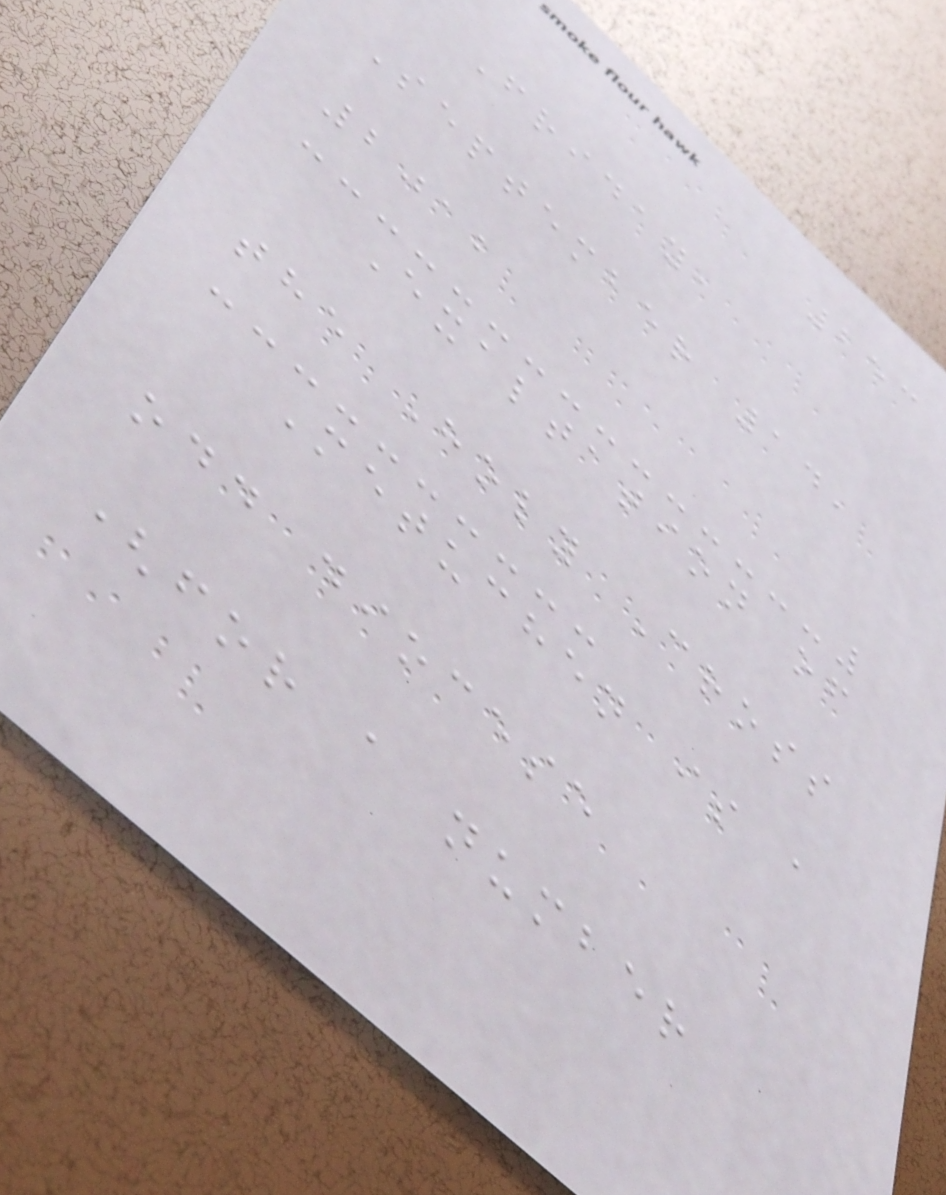253
Friday,
September 14,
2012
Exaltation of
the Holy Cross
Metuchen is a
odd diocese
(for a number
